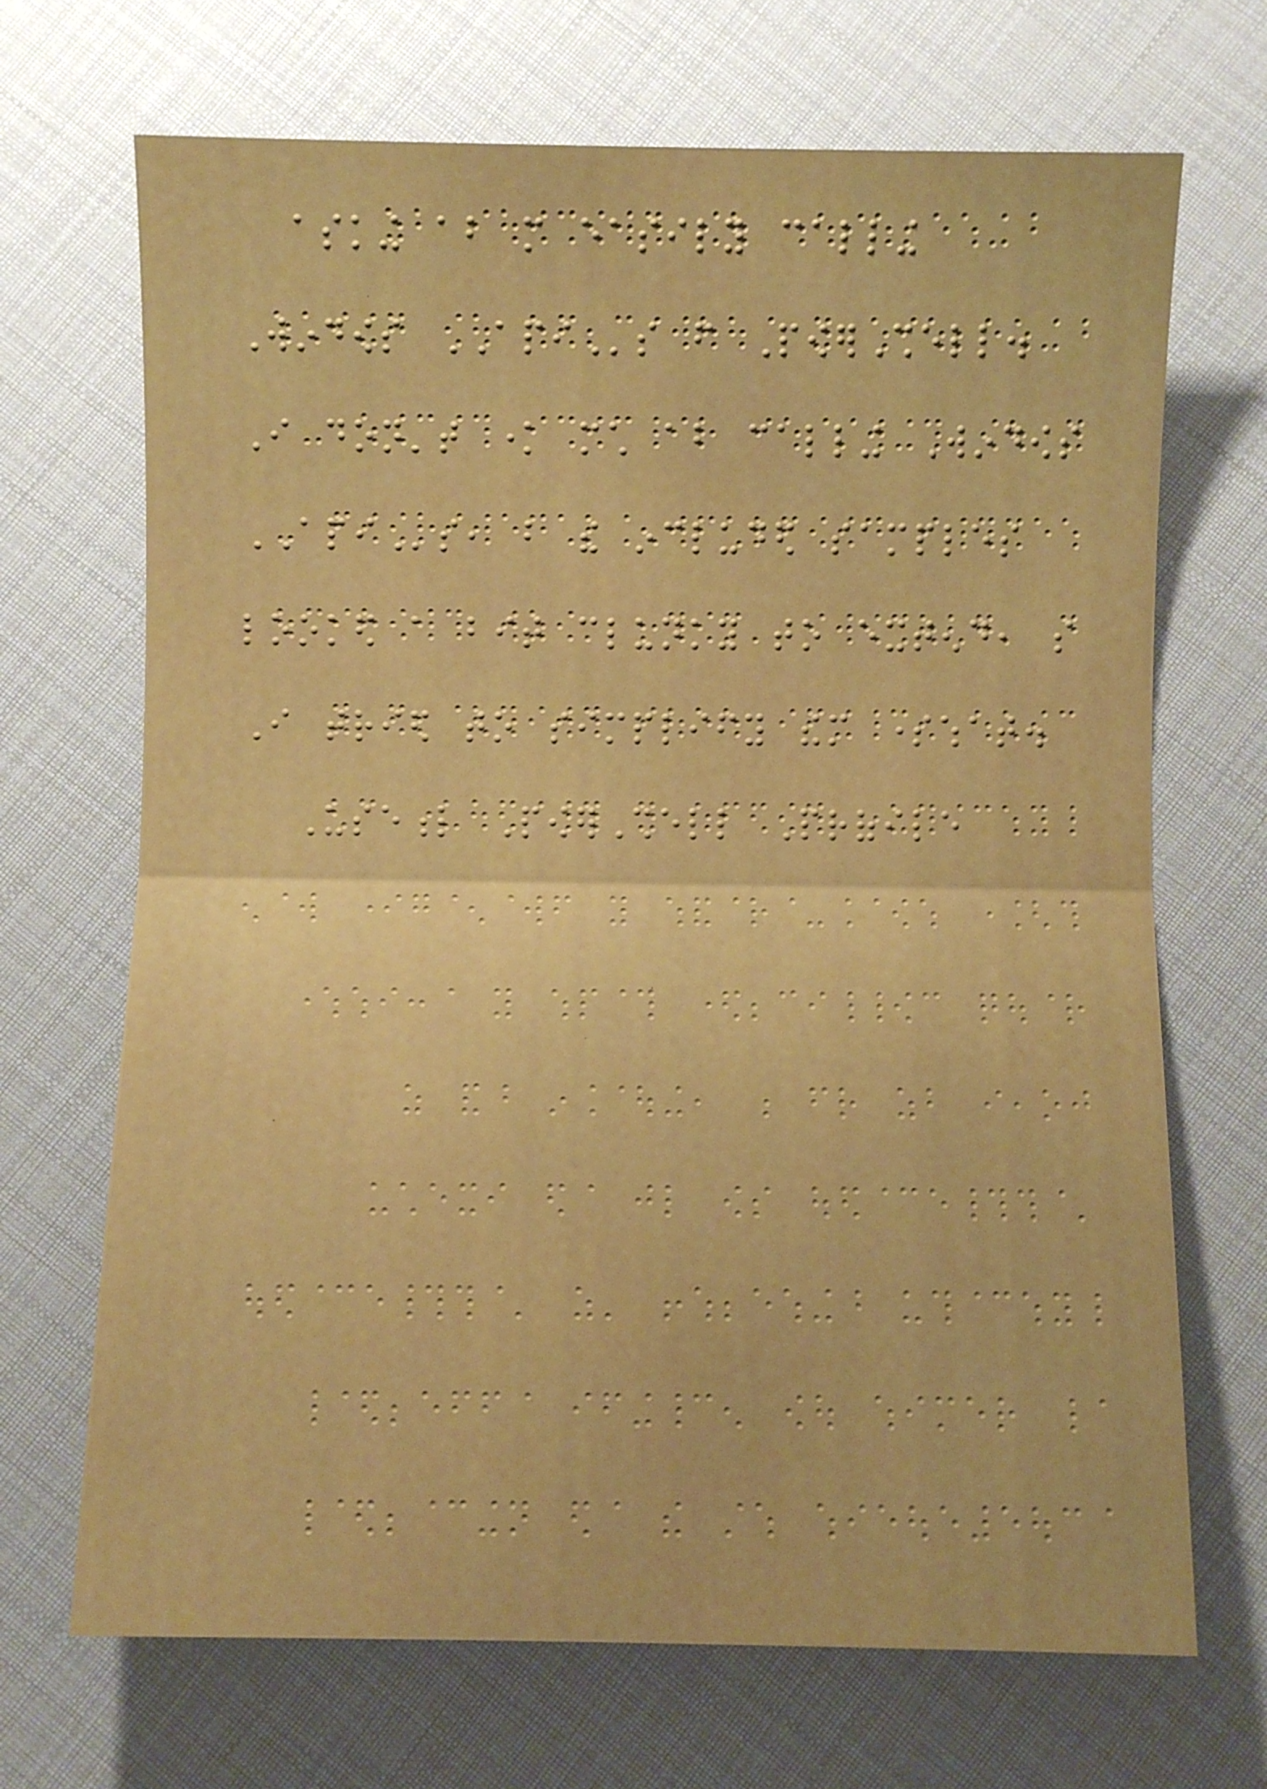asking about more easily calling
Windows APIs from PowerShell.
I don't know much about calling Windows
APIs, but the included samples
looked a bit clunky to extend, so
I tried to simplify them somewhat.
Useful PowerShell Profile
